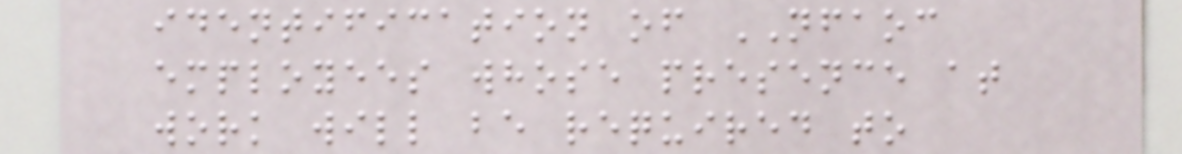identification of NFAOC
employees whose presence at
work will be required to
